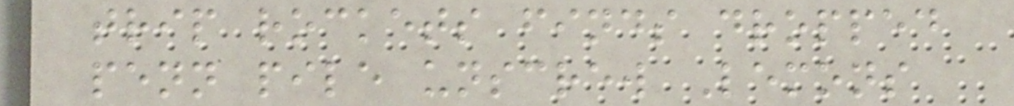trip rockets finds dropped
penn pile unscrew Lemons
